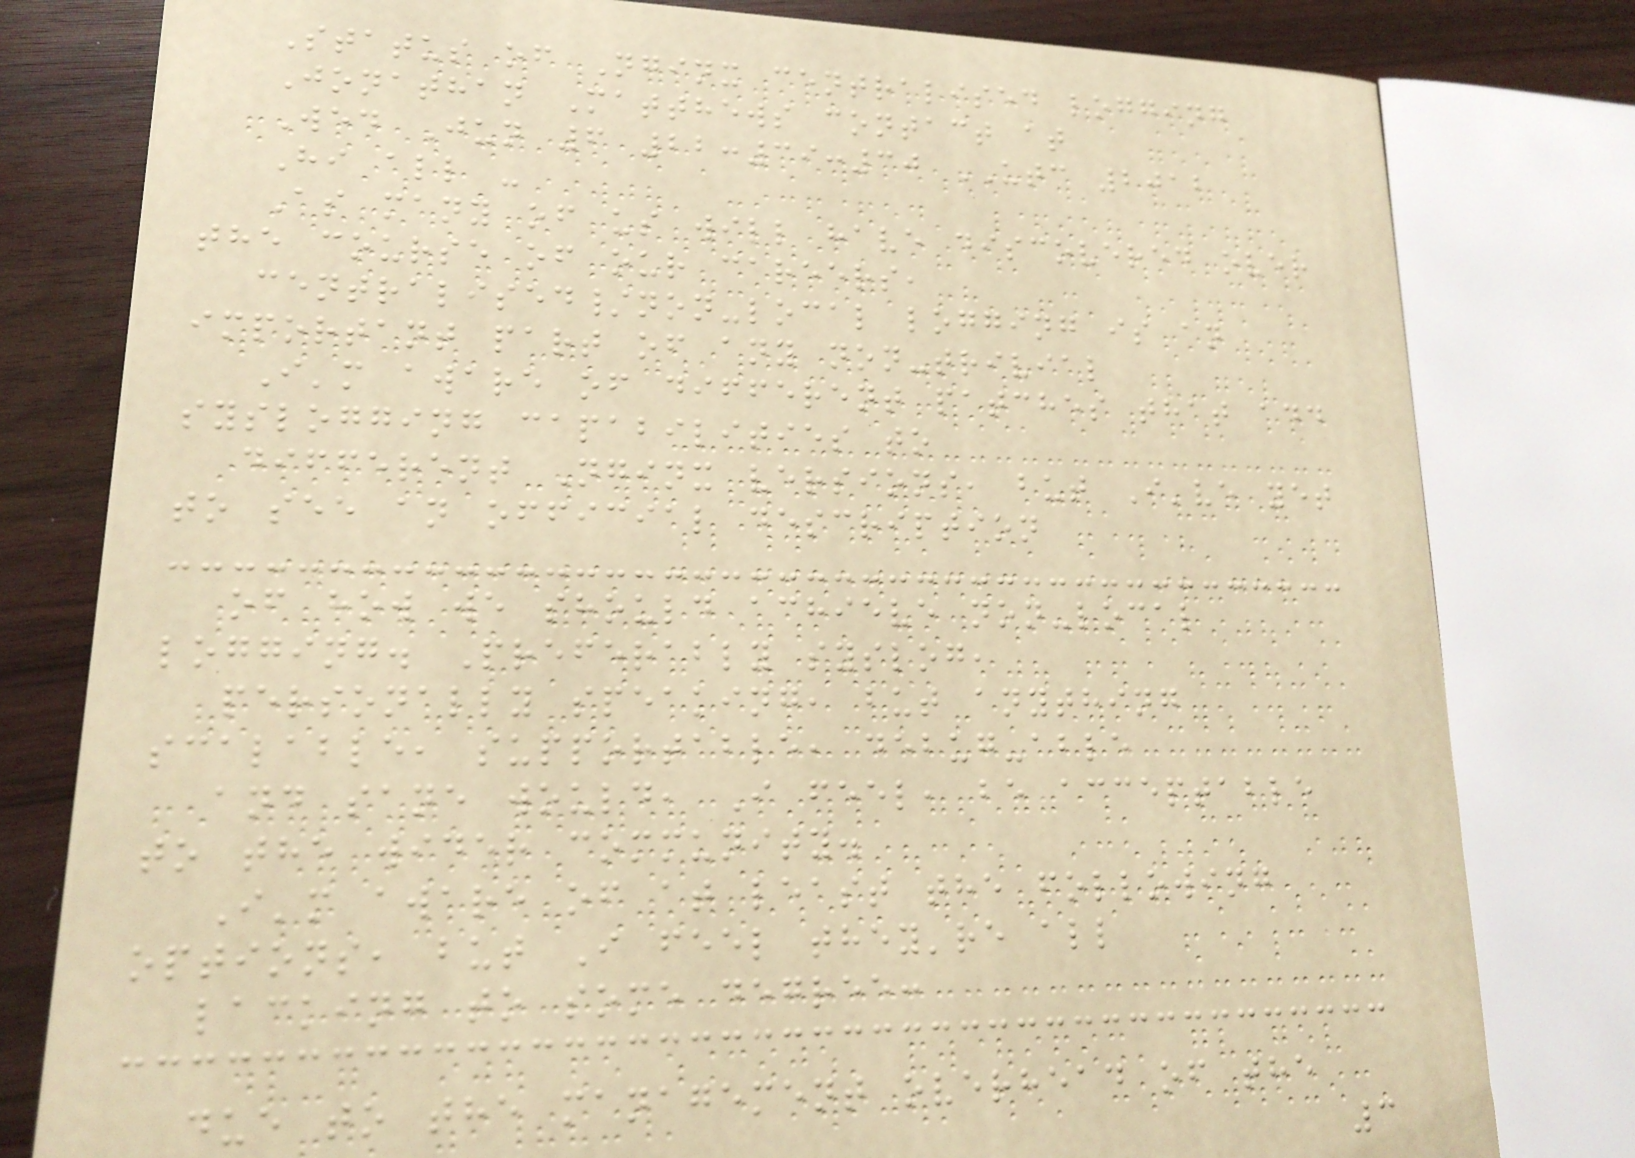Status of Nginx centralised logging
Jonathan Matthews contact at
Wed Jun 6 22:39:30 UTC 2012
Hi all -
As many of us will have discovered over
the course of our careers,
centralised/non-local logging is an
important part of any non-trivial
I'm aware of different patches that add
syslogging capabilities to
different Nginx versions, but I've yet
to see an official description
of how we should achieve non-local
logging. Preferably syslog,
personally speaking, but anything
scalable, supportable, debug-able
and sane would, I feel, be acceptable
to the wider community.
I'm aware of at least the following
options, but I feel they're all
lacking to some degree:
due to the management overhead of the
3
